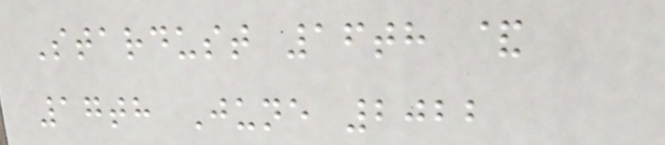Stardust 16th &
17th June 2022
